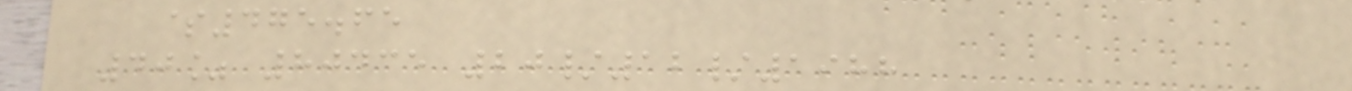$475.65
40% 80435 20/12/1988
